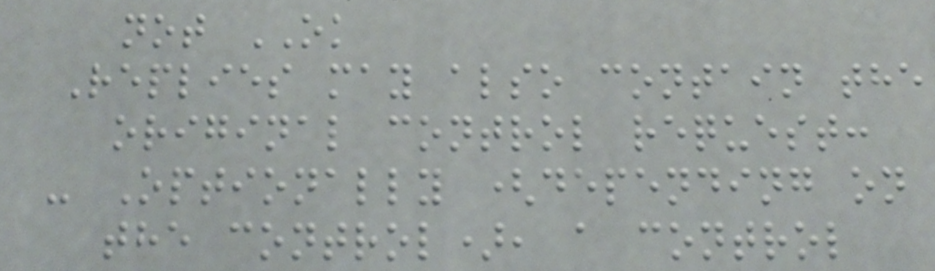not OK
Replies may also contain the
original control request:
- Optionally (depending on
the control), a control
